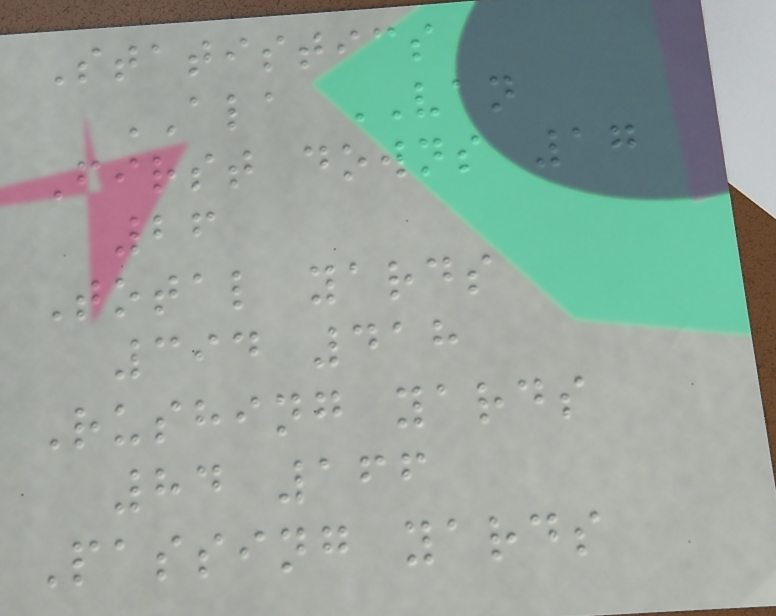Statistics
ALA VAN
First downs 17
26
Total yards
394 418
Rushing yards
84 166
Passing yards
